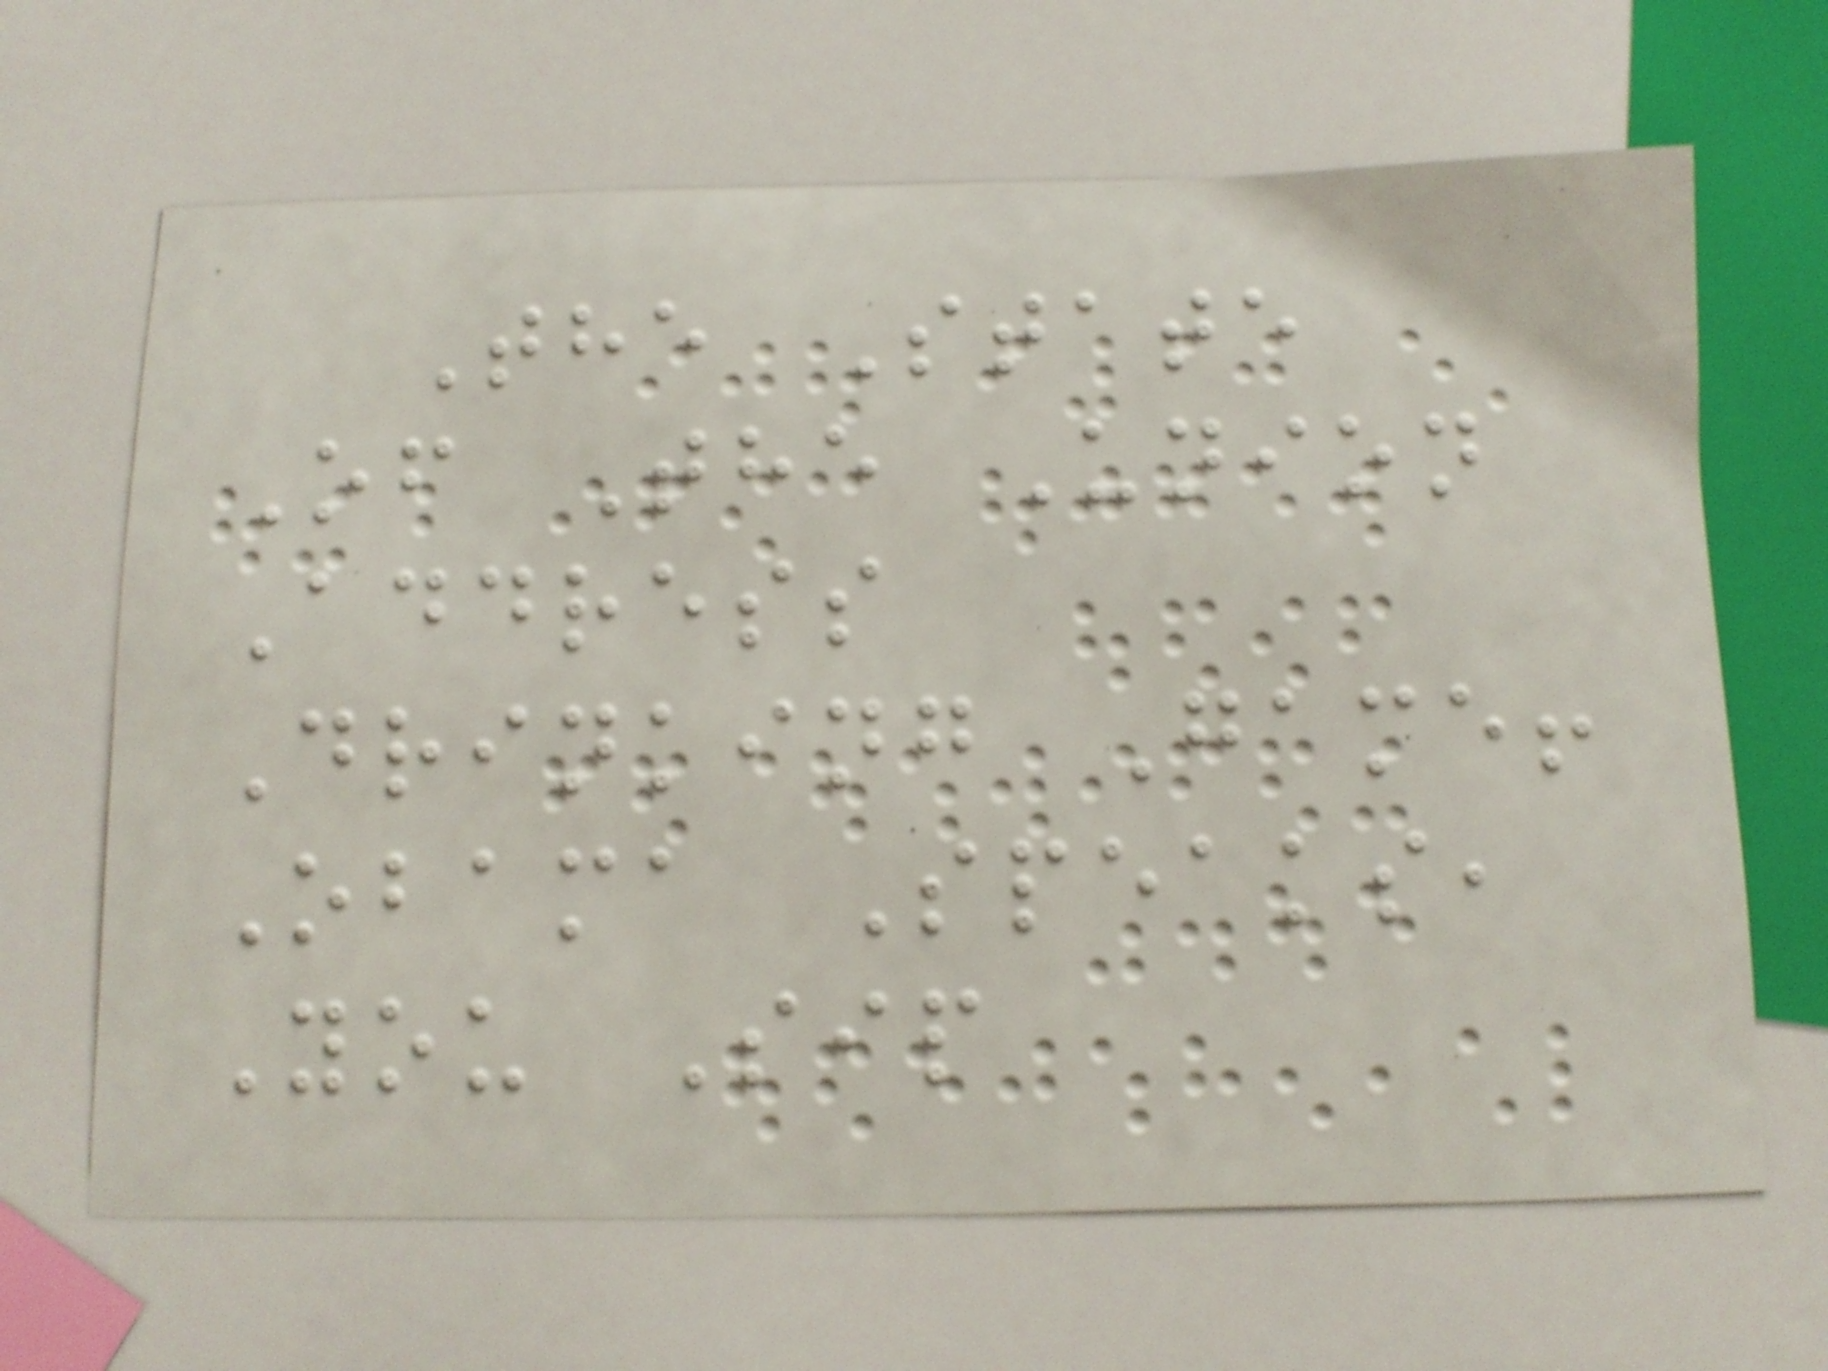The State
Of The Union
Address
Drinking Game!
Obama Speaks,
You Sip
